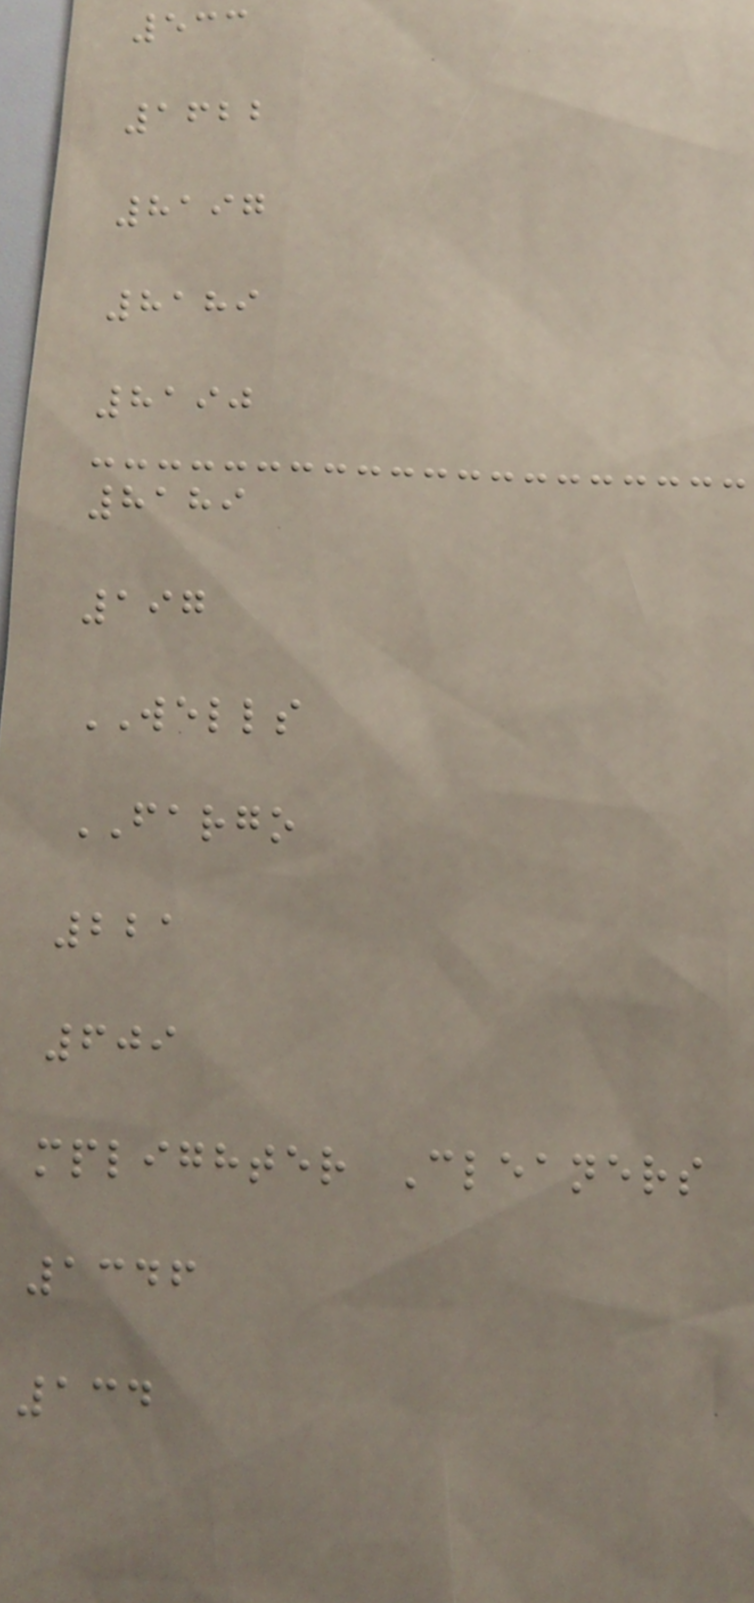533
1622
8197
8189
8190
8189
197
WELLS
FARGO
221
609
mplighter Cleaners
1346
134
